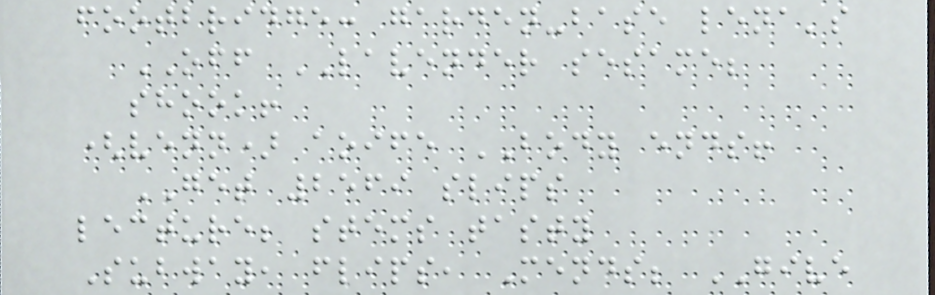footbridge: garden-base lena's
OFF LAVENDER sesame;
shook!
(venn) aoife BODY ends!
GET 2569 slips
lecture; stems tasty
Subway, flips, Mends; GIVE
